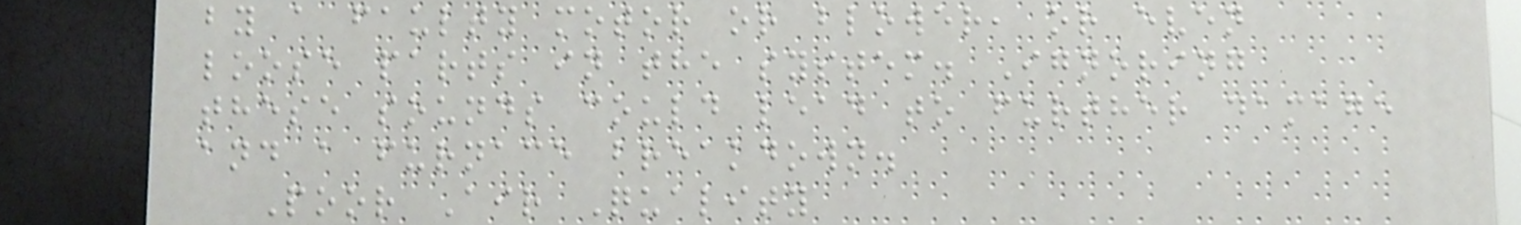by a faulty motor or blower, or even
loose parts in the system. Ignoring
these sounds could lead to further damage
and a furnace breakdown.
Poor Air Quality
